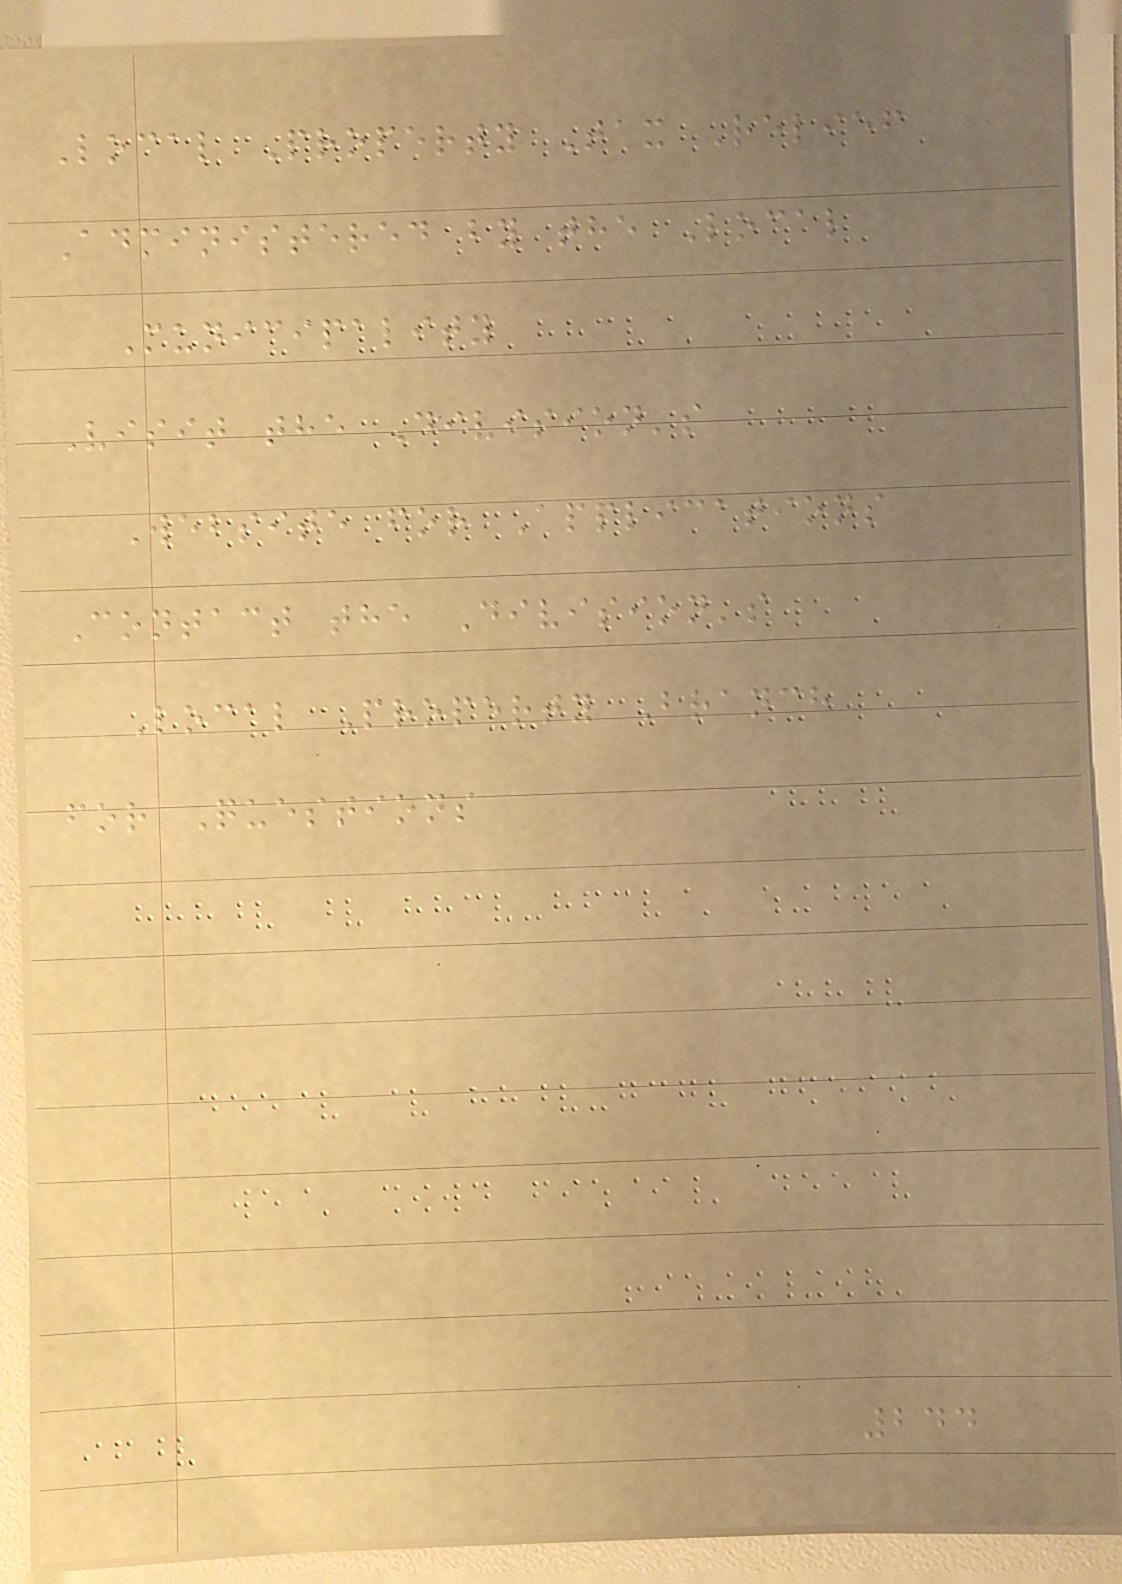Local Property Tax Relief
Administered by the Local
Municipality
Visit the Division's
Website for Applications
Contact the Division's
Local Property Branch
for Questions
244
